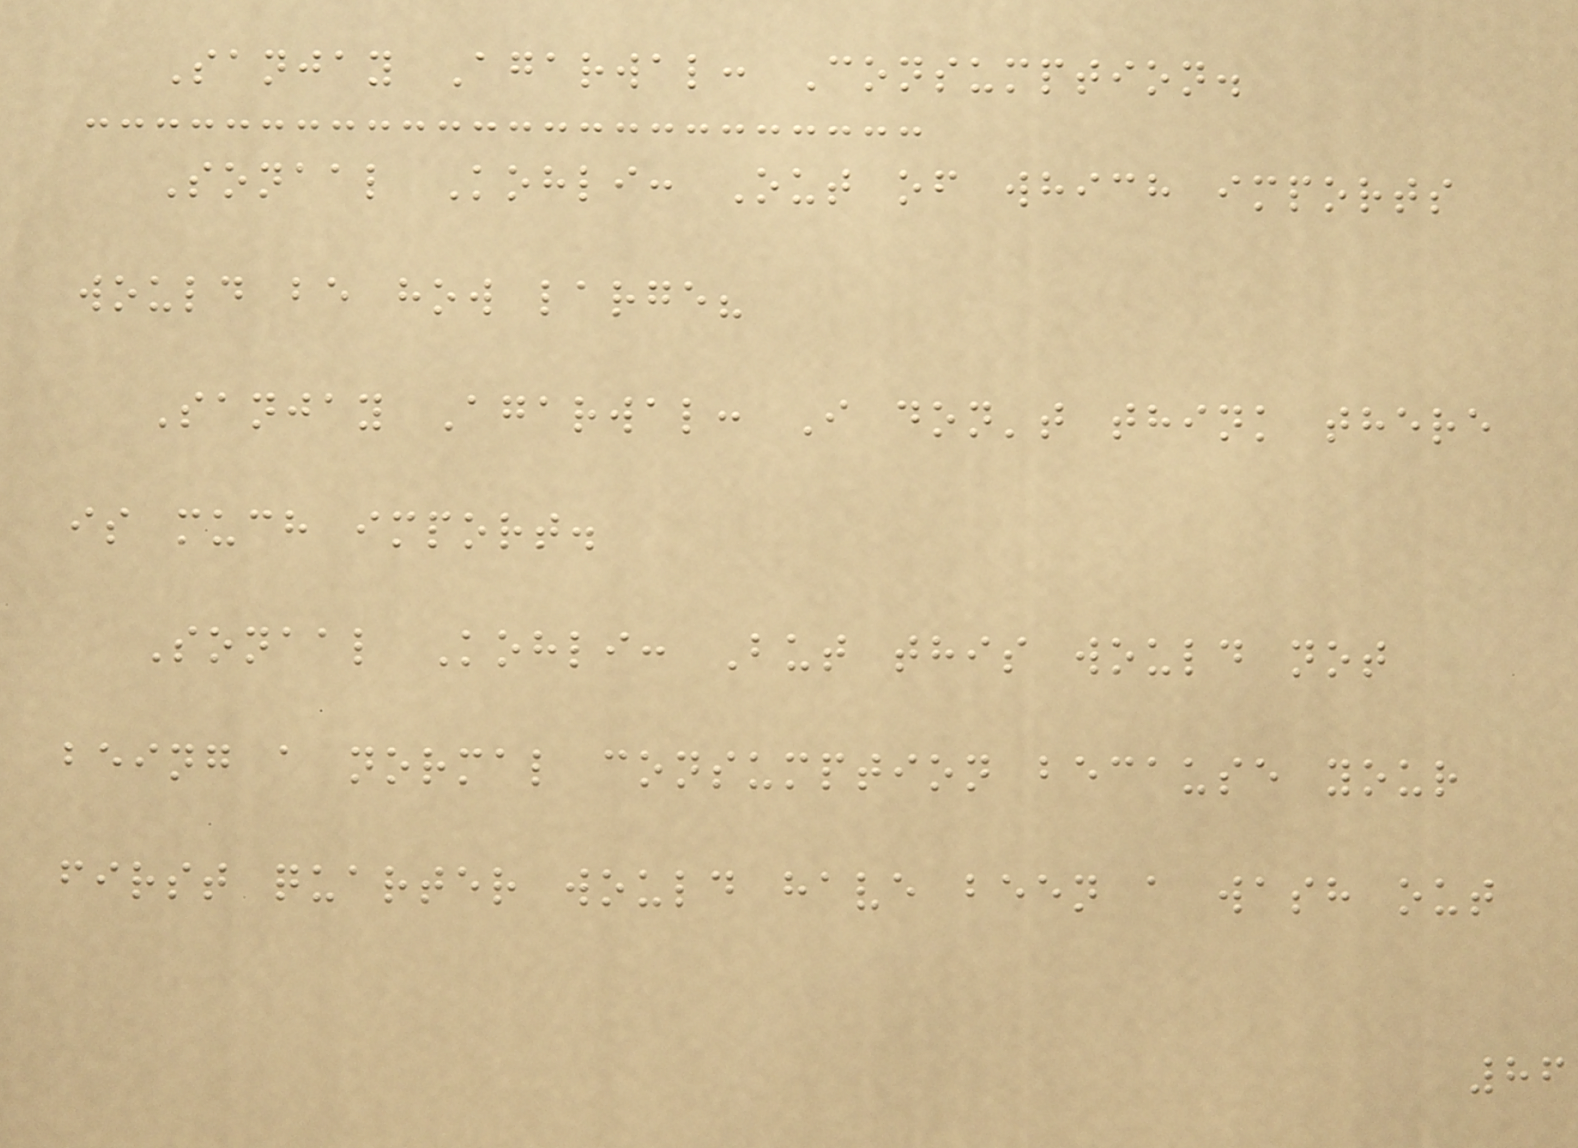Sanjay Agarwal: Consumption.
Sonaal Kohli: Out of which imports
would be how large?
Sanjay Agarwal: I don't think there
is much import.
Sonaal Kohli: But this would not
being a normal consumption because your
first quarter would have been a wash out
86
